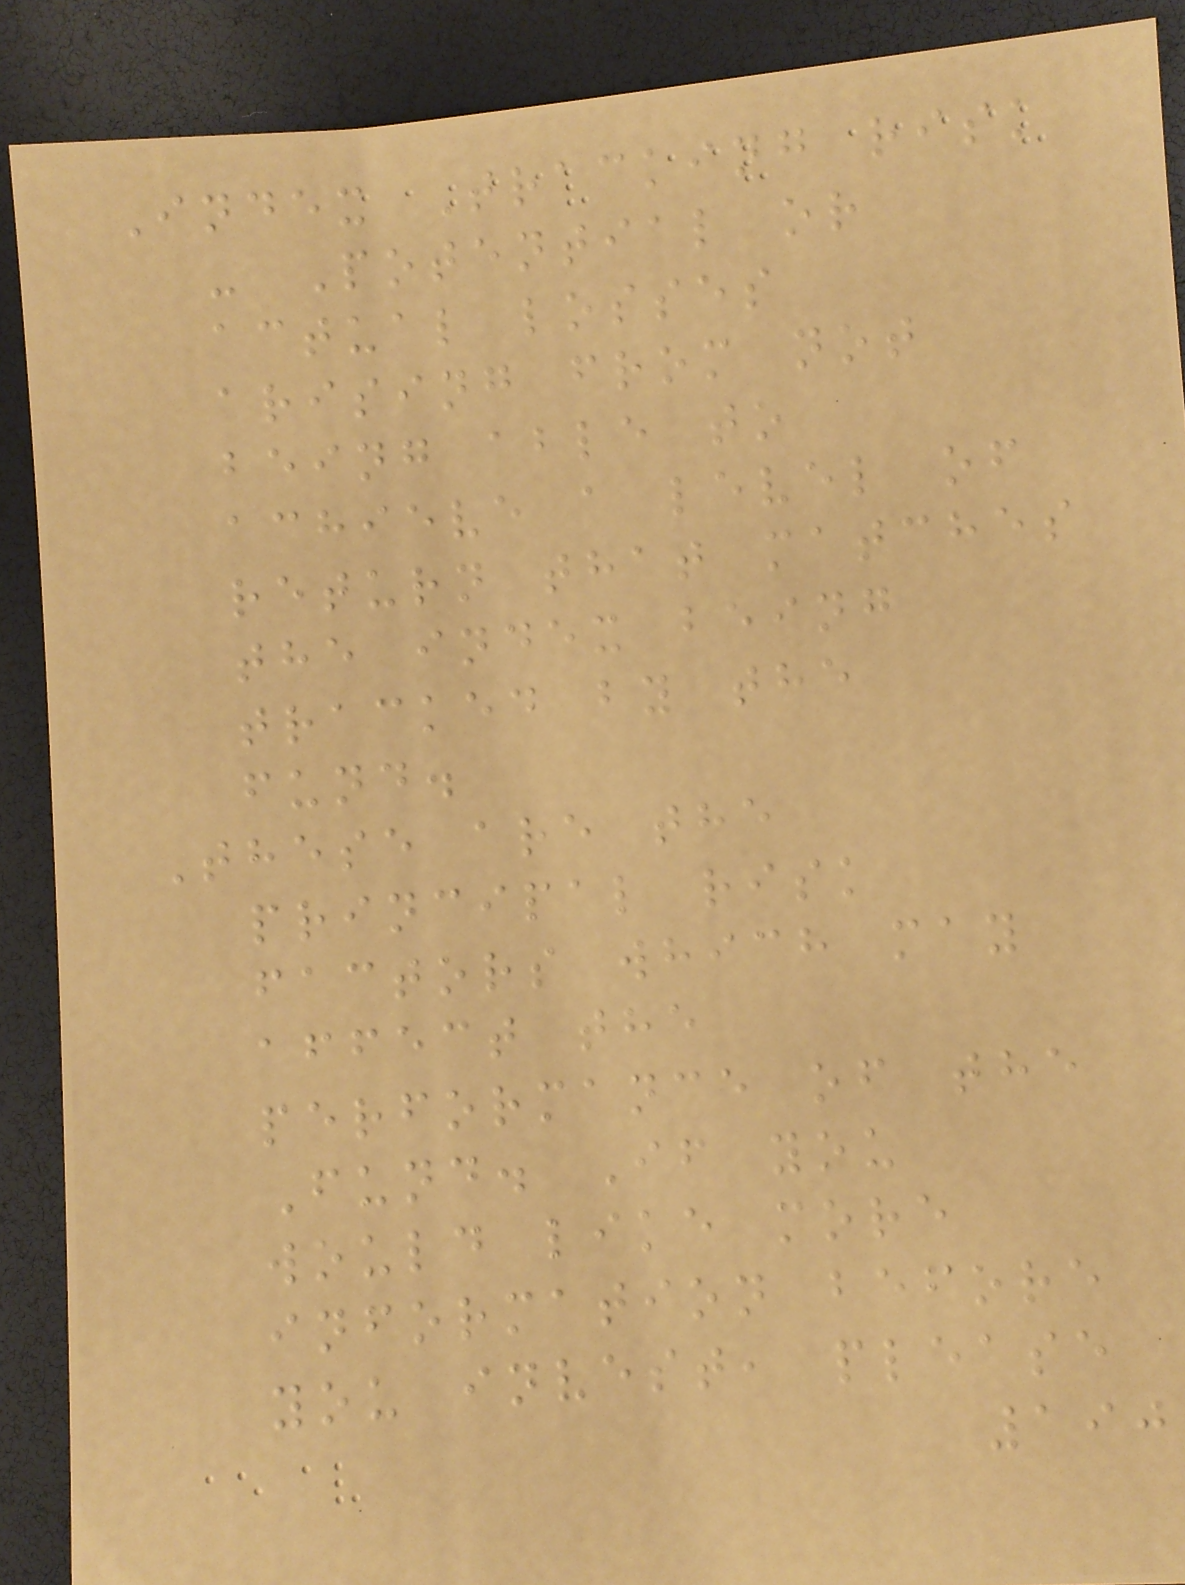Index Tracking risk
- Potential or
actual losses
arising from not
being able to
achieve a level of
return that matches
the index being
tracked by the
fund.
These are the
principal risk
factors which may
affect the
performance of the
Fund. If you
would like more
information before
you invest, please
190
